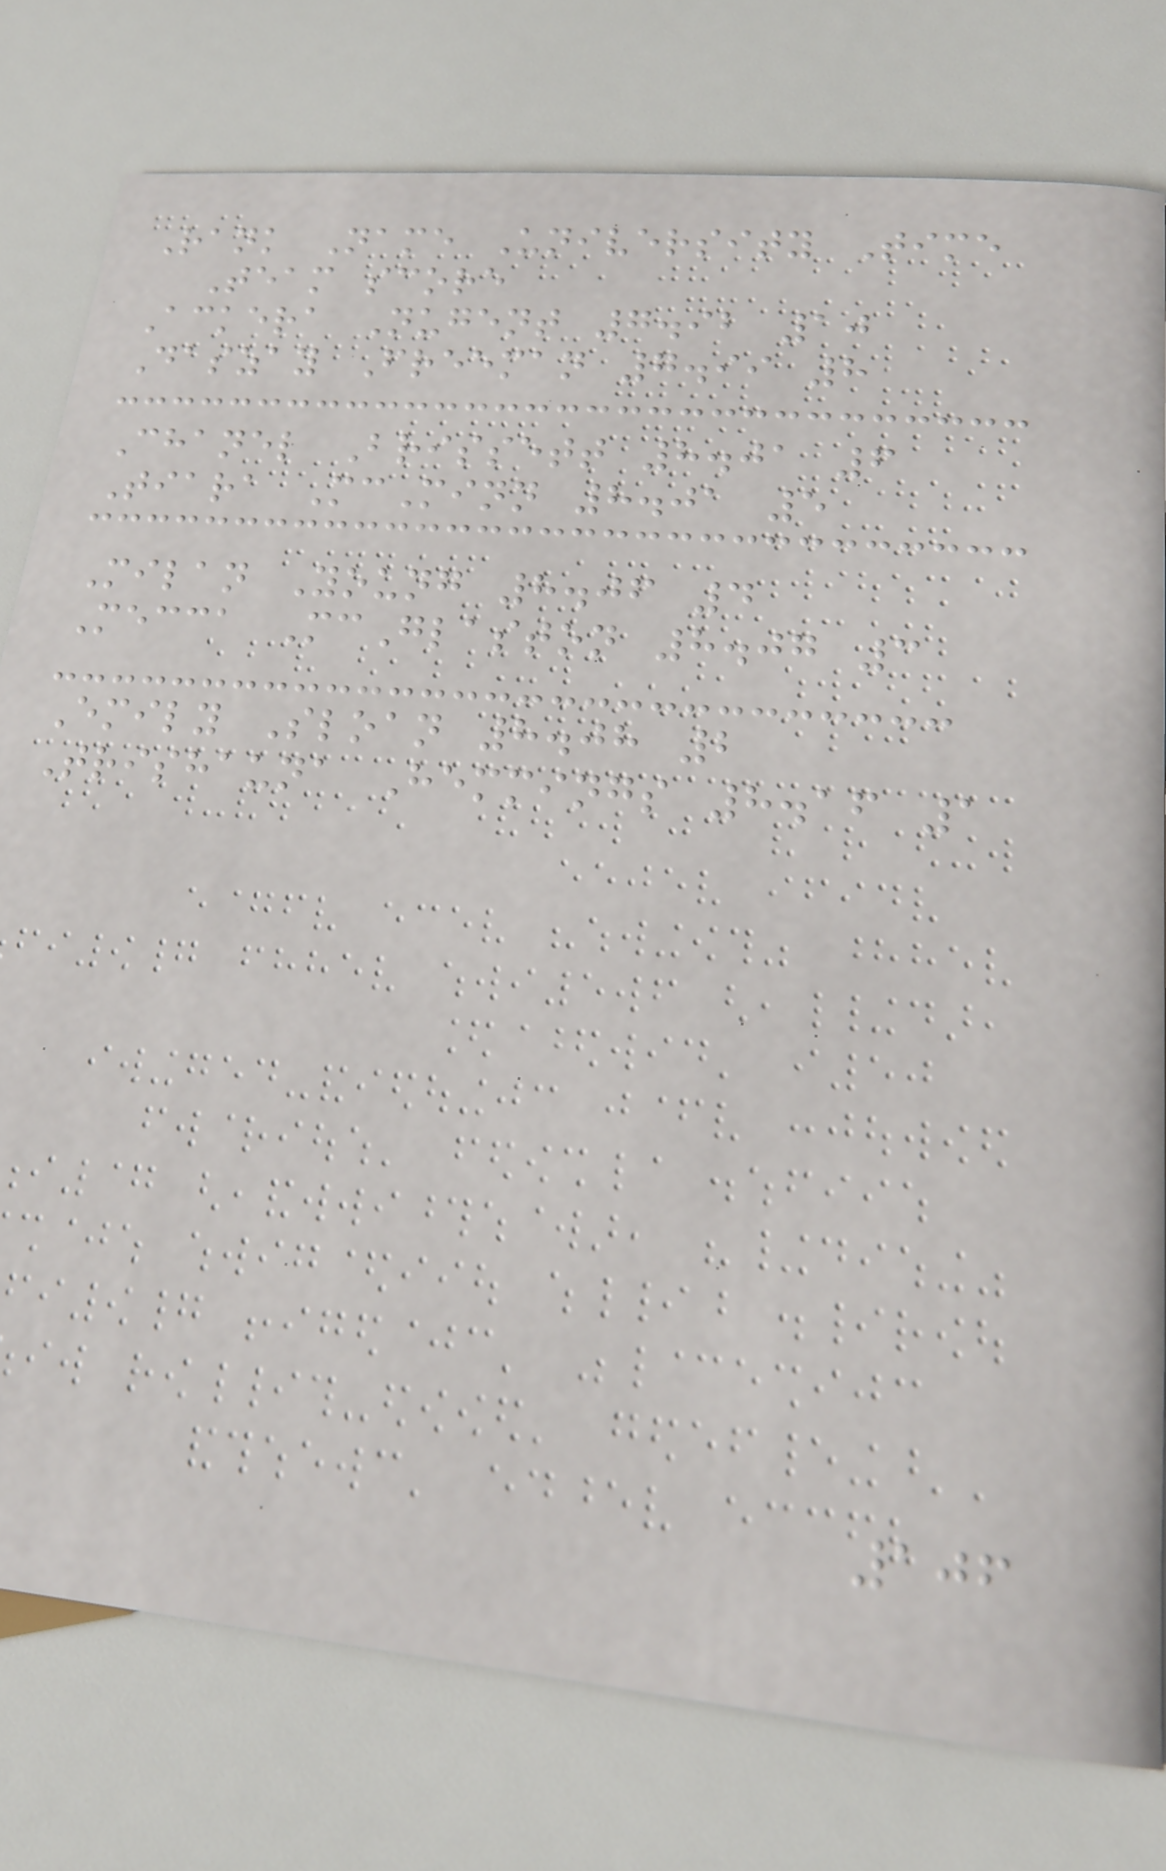Rank Name University Time
Team score
Ackera Nugent 7.92 10
Daszay Freeman 7.99 8
Chanel Brissett 8.01 6
Tiara McMinn 8.01 5
Milan Young 8.06 4
Mecca McGlaston 8.07 3
Emily Sloan 8.08 2
Trishauna Hemmings 8.16 1
106
